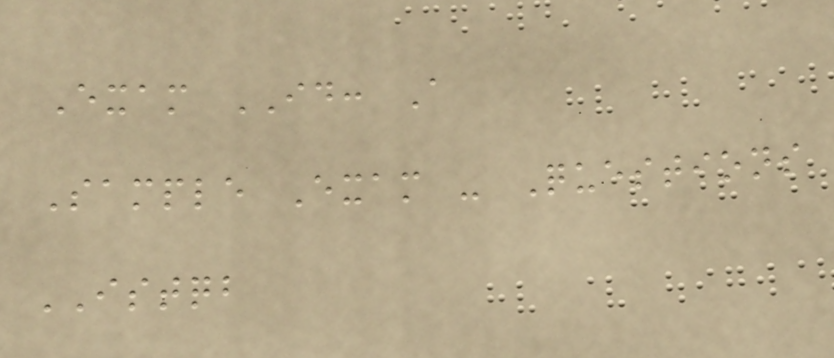Exam ID: A
Sample Exam - Questions
ISTQB
